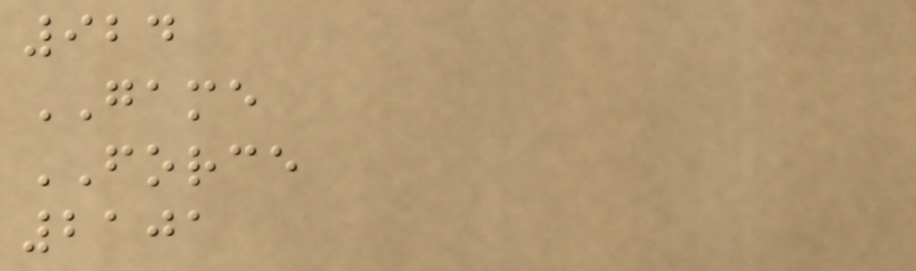924
GAME
FORCE
2101
